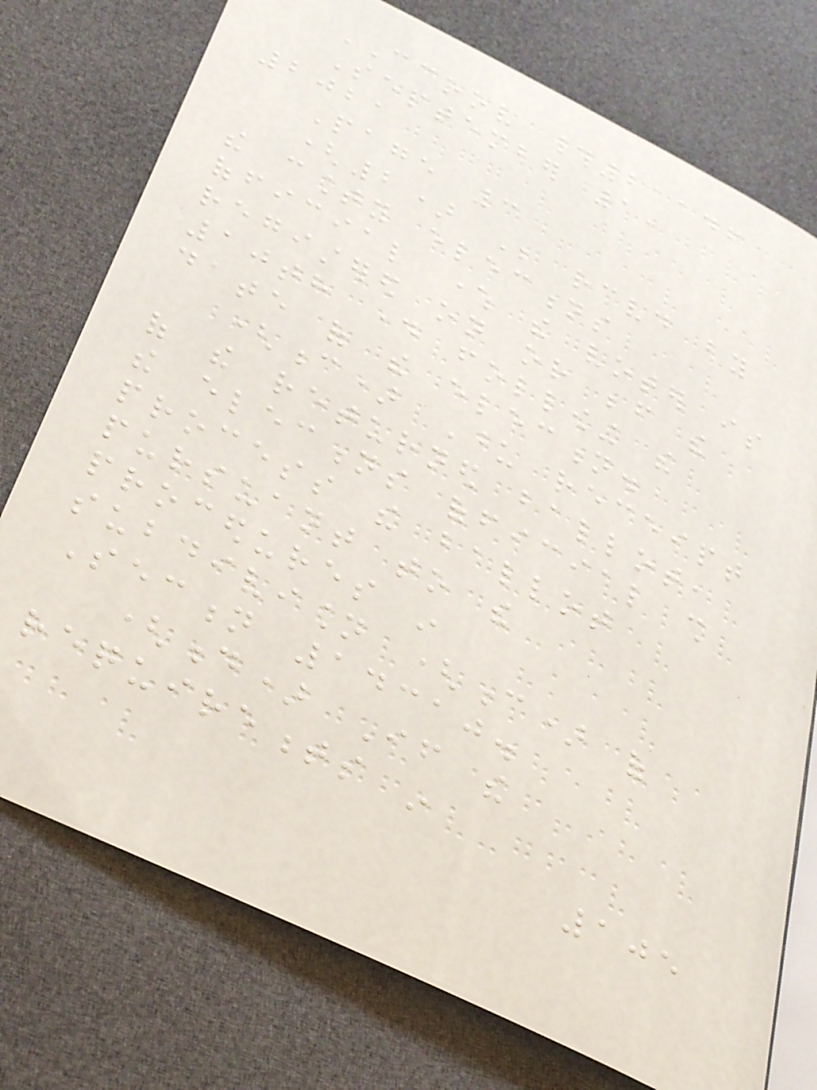CCROV #21146
September 1,
2021
Page 3
(2) Be received by
the county elections
official where the voter is
registered on or before the
10th day following the
date of the election.
(c) Upon receipt
of the returned ballot,
the elections official shall
process the ballot
pursuant to the
procedures in
subdivision (c) of
Section 14310.
(d) If the
requirements in
105
